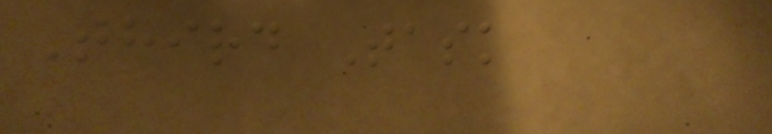Third Task
